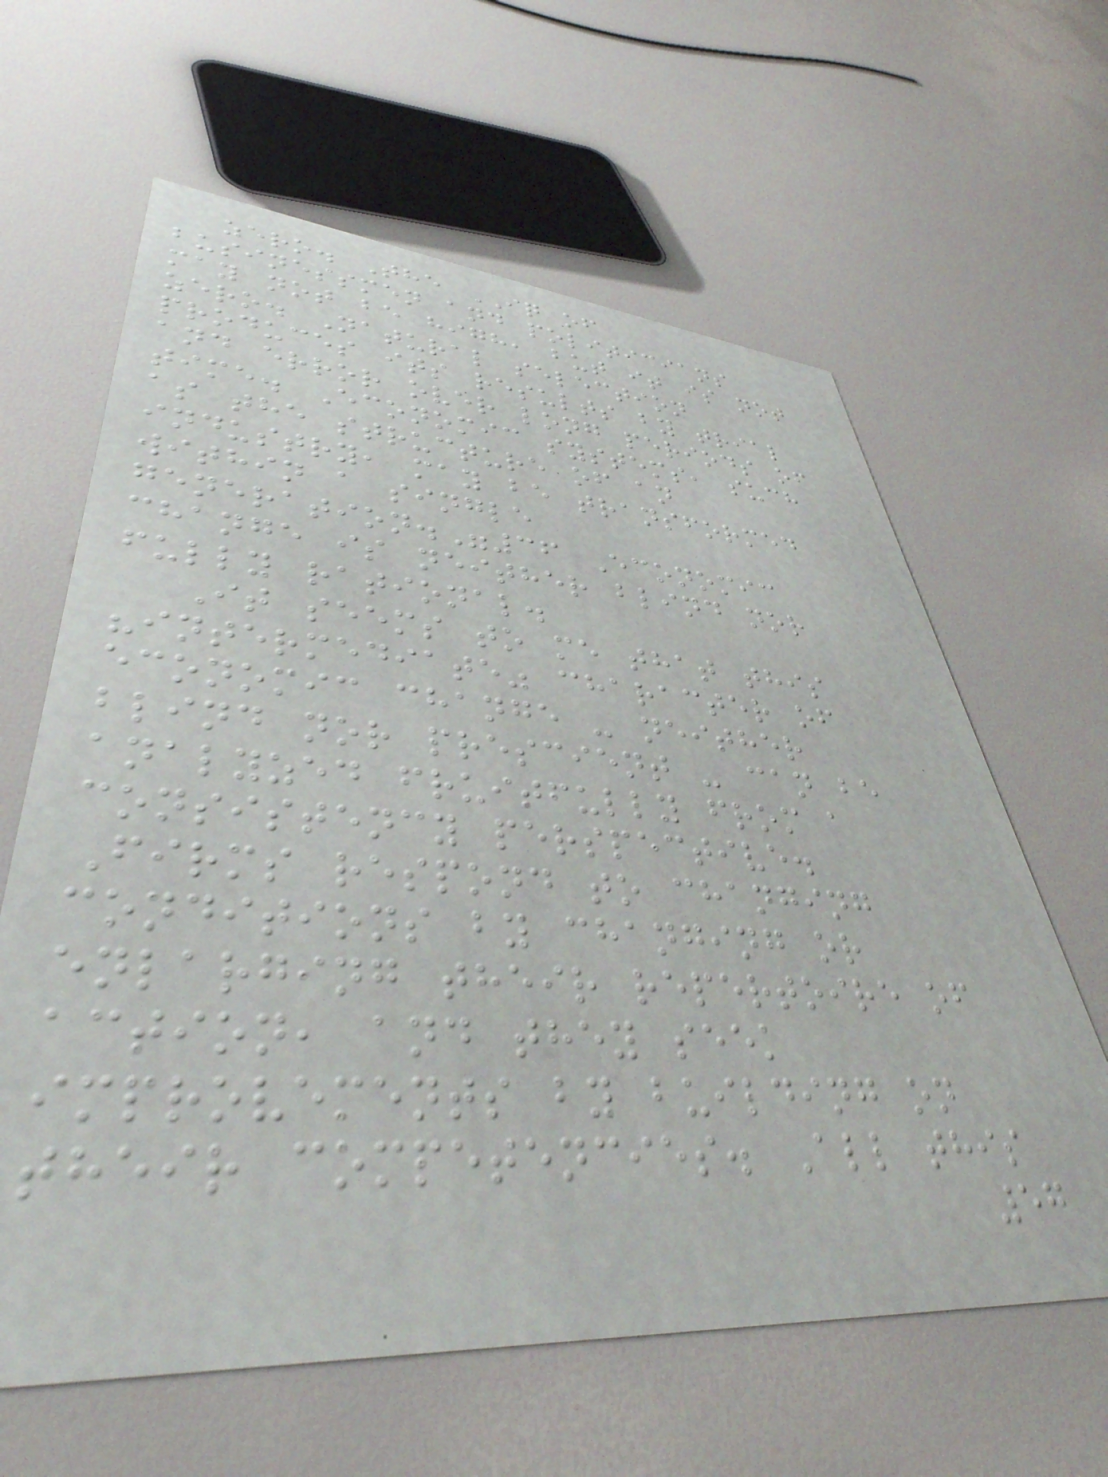zero. The IQ of
businessmen and politicians
may not be high, but it is not
zero. Natural selection
produces its results by trial
and error over long periods of
time. Economic systems, such
as the structure of an
industry, may be transformed
within a single
generation."36 Economic
change is neither blind nor
fully rational.
It seems to me that this
"intermediate" character of
economic change - neither
blind nor prescient - can be
analyzed fruitfully from a
consistency perspective.
Firms respond to changing
conditions by changing or
enlarging their repertoire of
action, and they seek
improvements by building on
their competencies. All this
57
